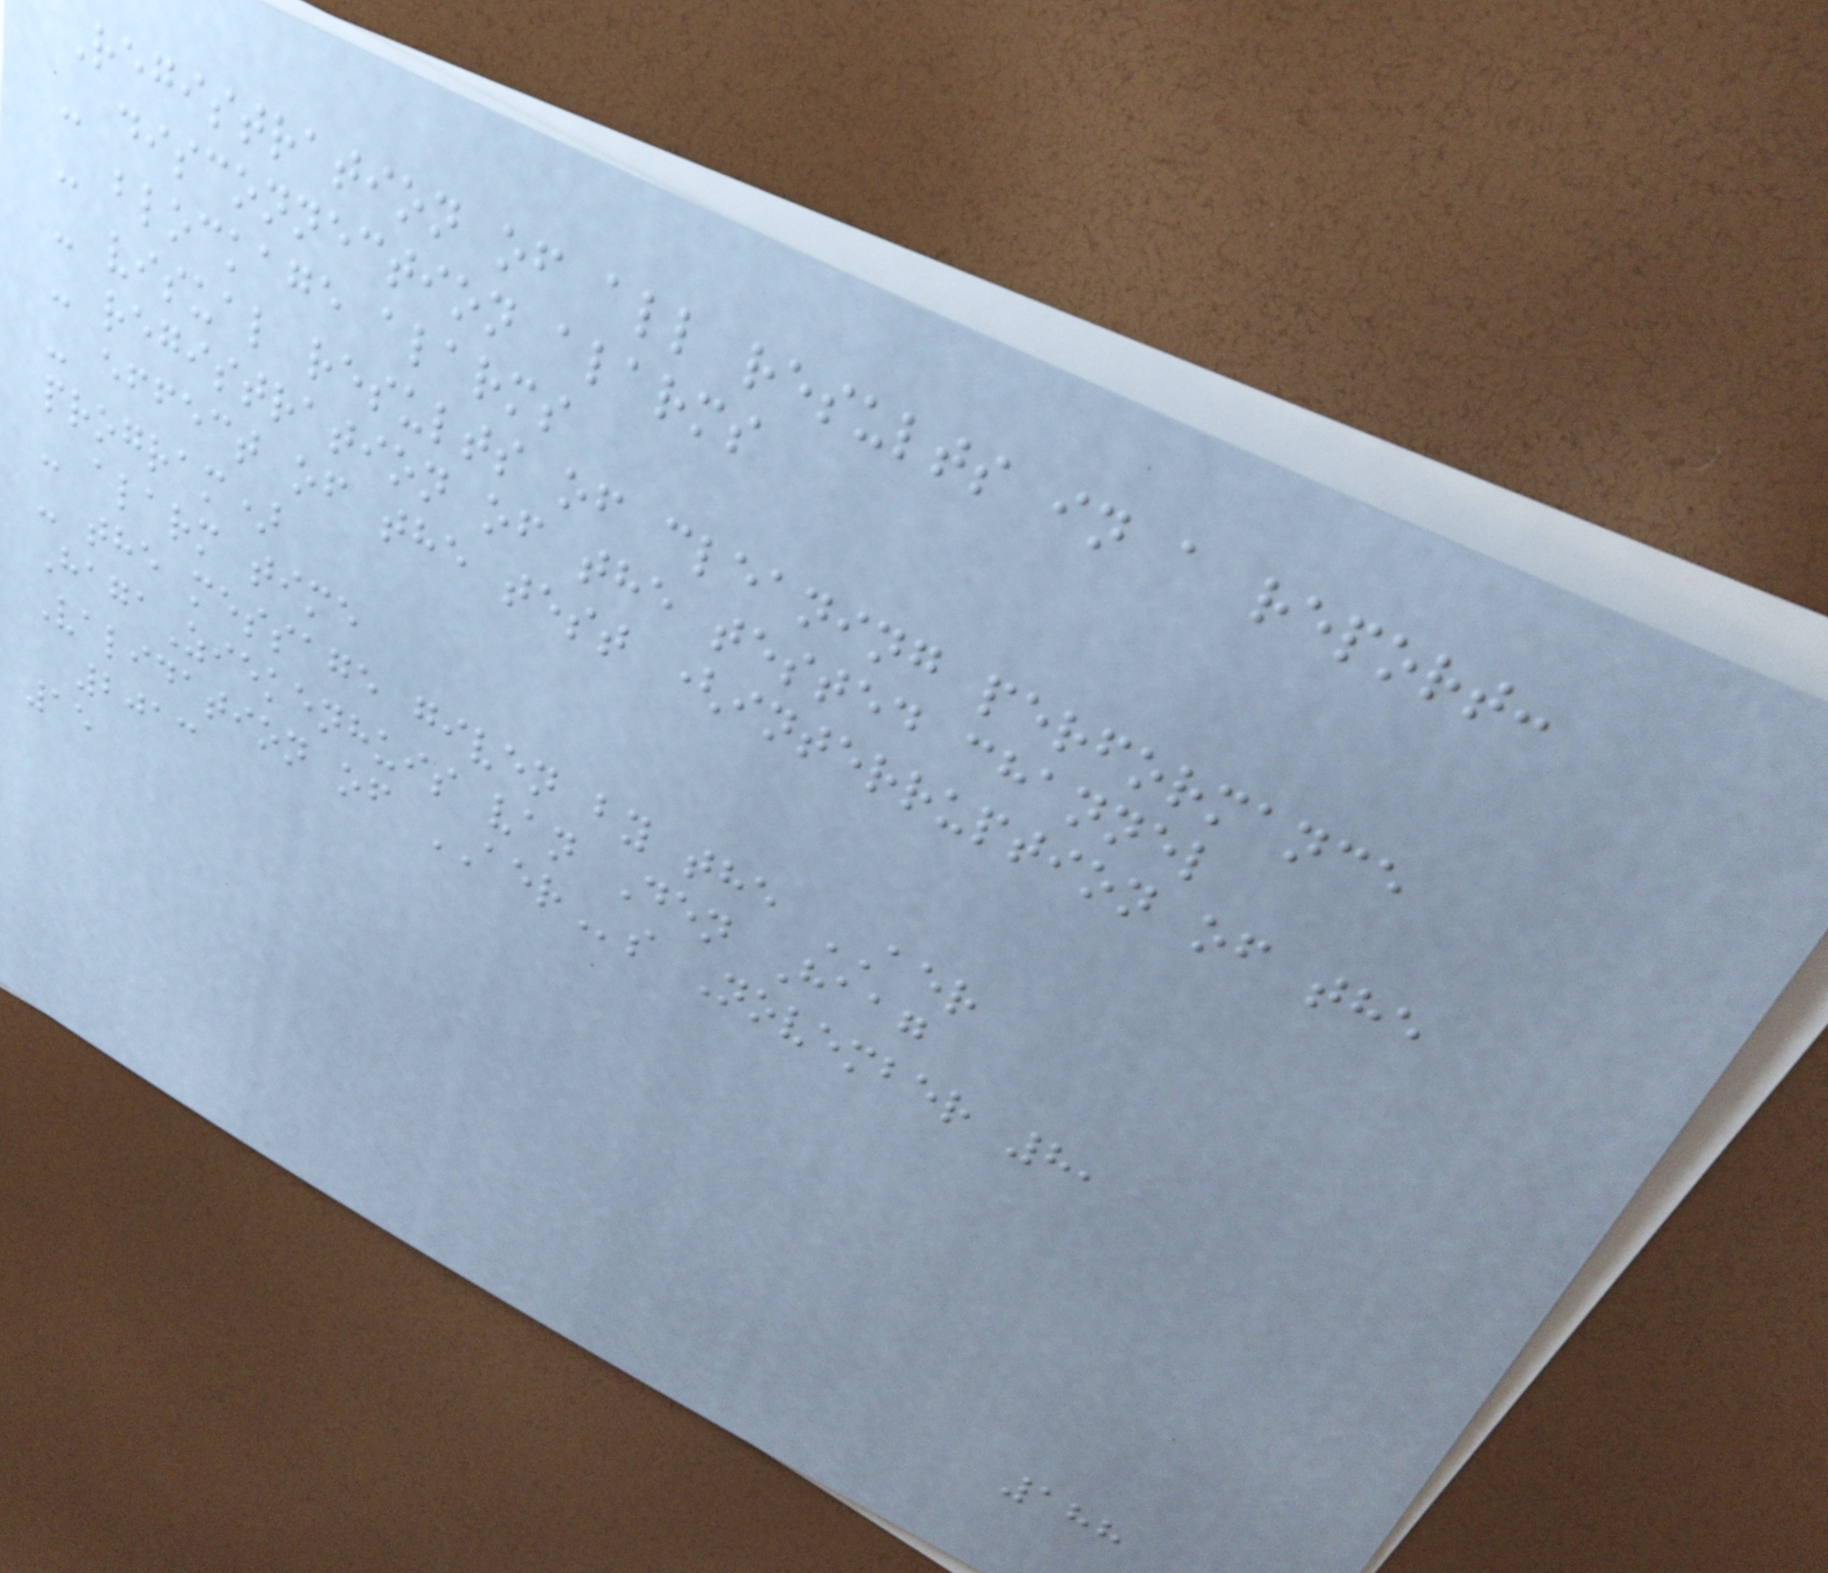Registration of all results in a report:
- disconnection alarms
- blockage alarms
- visual results of cleaning performance
- registration of the tested channel
- effect of the test (interruption of the
program)
- alarm time
- the message given by the AER
HagaZiekenhuis van Den Haag
Validation of AERs November 8,
2013
15
188
